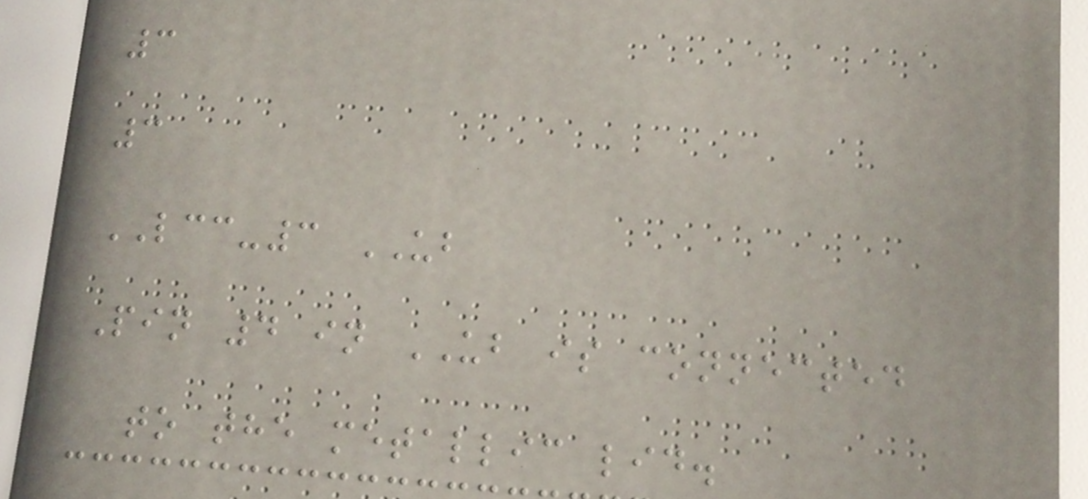3
3
LCC-3 UB
Pin 4 in UB is connected
to the metallic lid.
